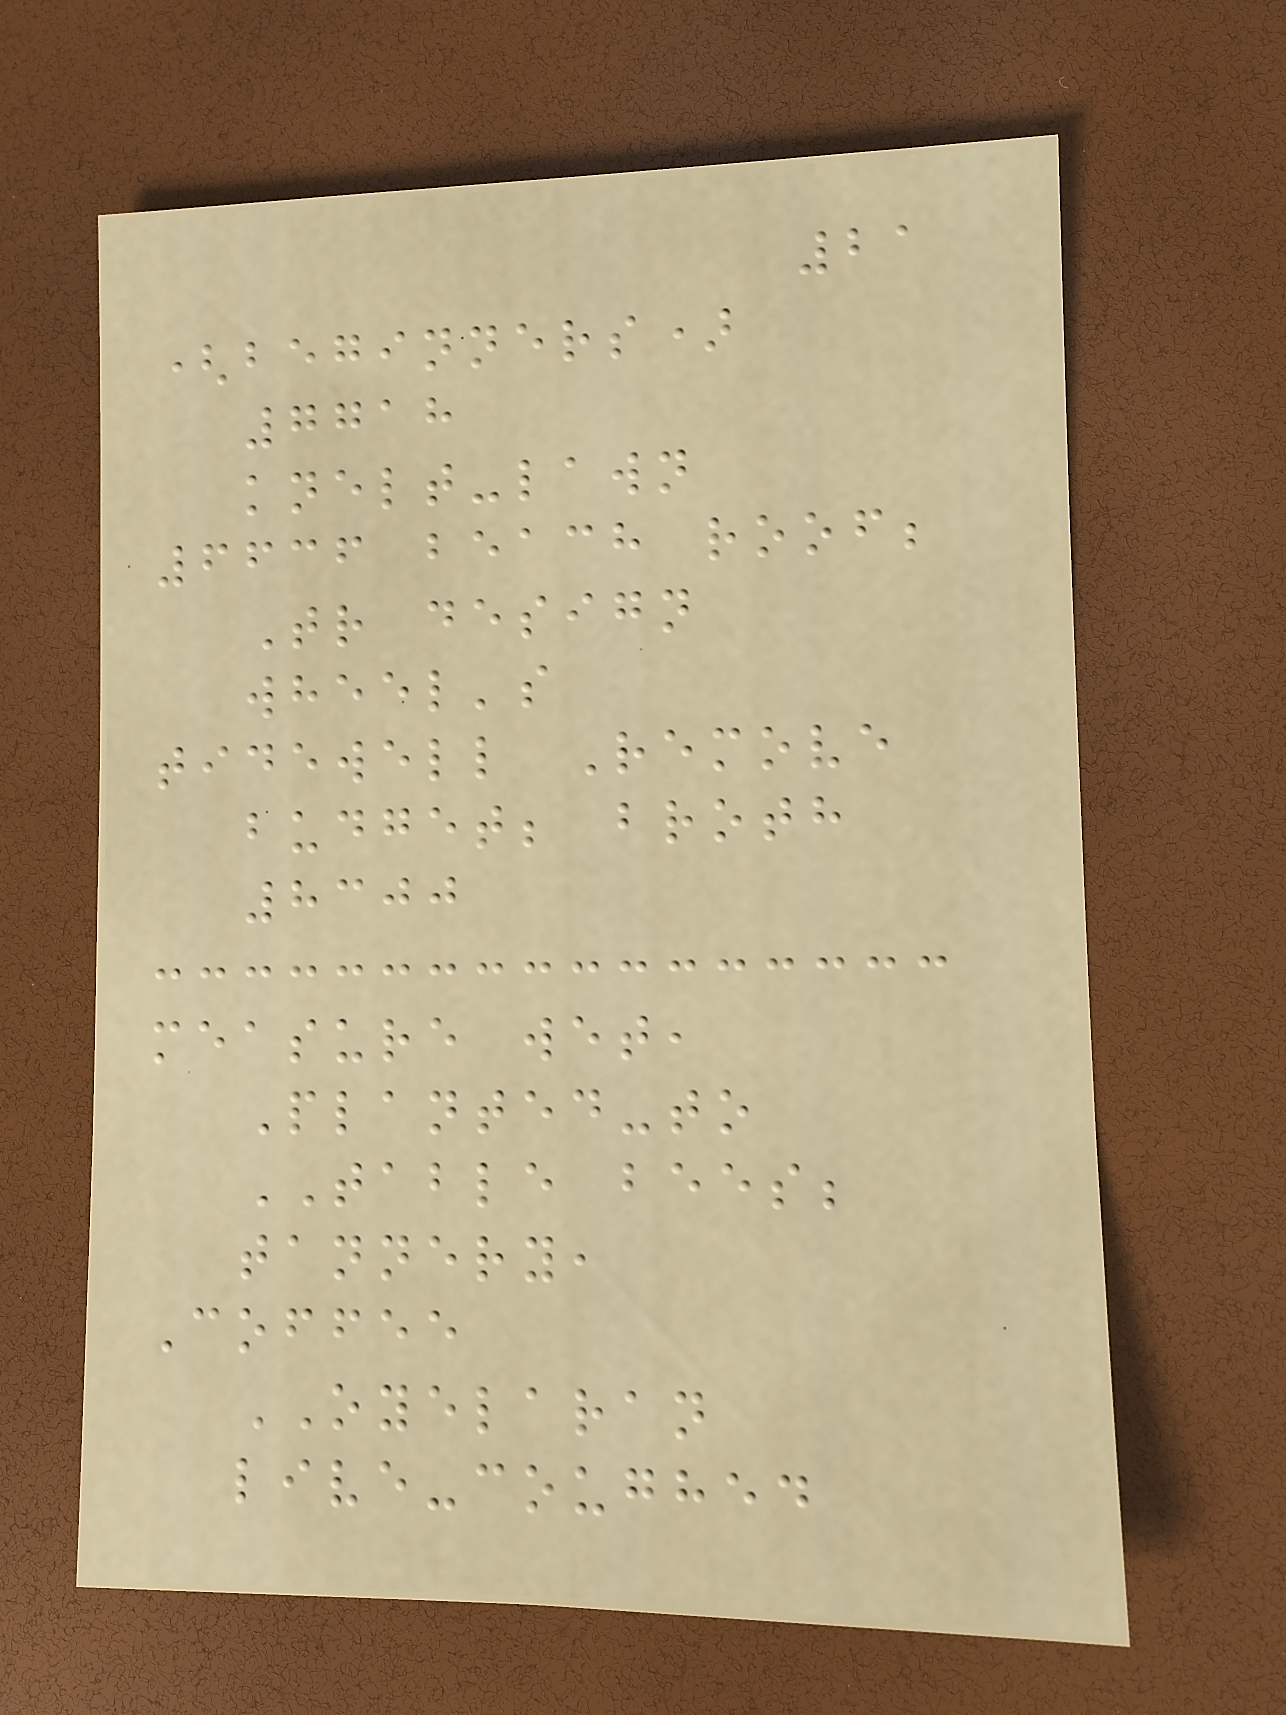21
(beginners)
7718
knelt-lawn
6636 beach roof;
Tr design
wheel's
tidewell Remove
budget; broth
8300
measure wet,
Planted-to
TABLE bees;
tannery,
Coffee
OYELARAN
live-coughed
